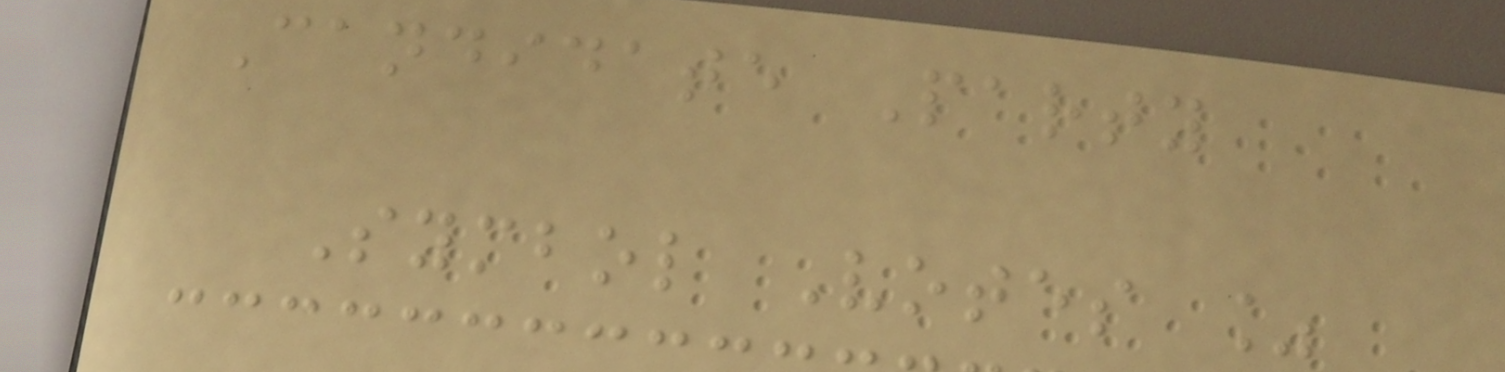Candidate Party
Symbol Votes %
